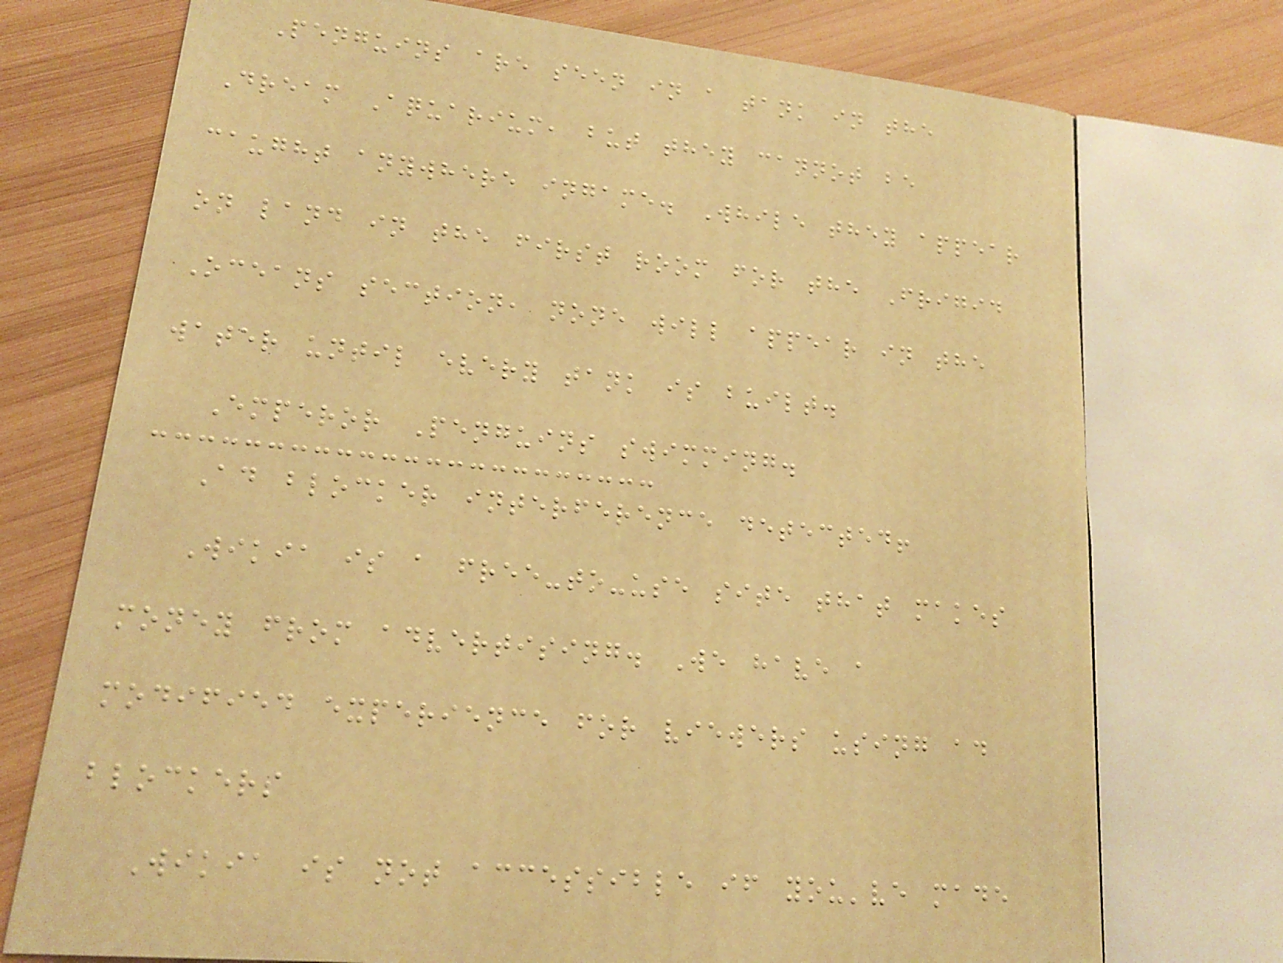Penguins are seen in a tank in the
Dream Aquarium, but they cannot be
caught anywhere ingame. While they appear
on land in the first room for the Frigid
Oceans section, none will appear in the
water until every tank is built.
Emperor Penguins swimming.
Ad blocker interference detected!
Wikia is a free-to-use site that makes
money from advertising. We have a
modified experience for viewers using ad
blockers
Wikia is not accessible if you've made
